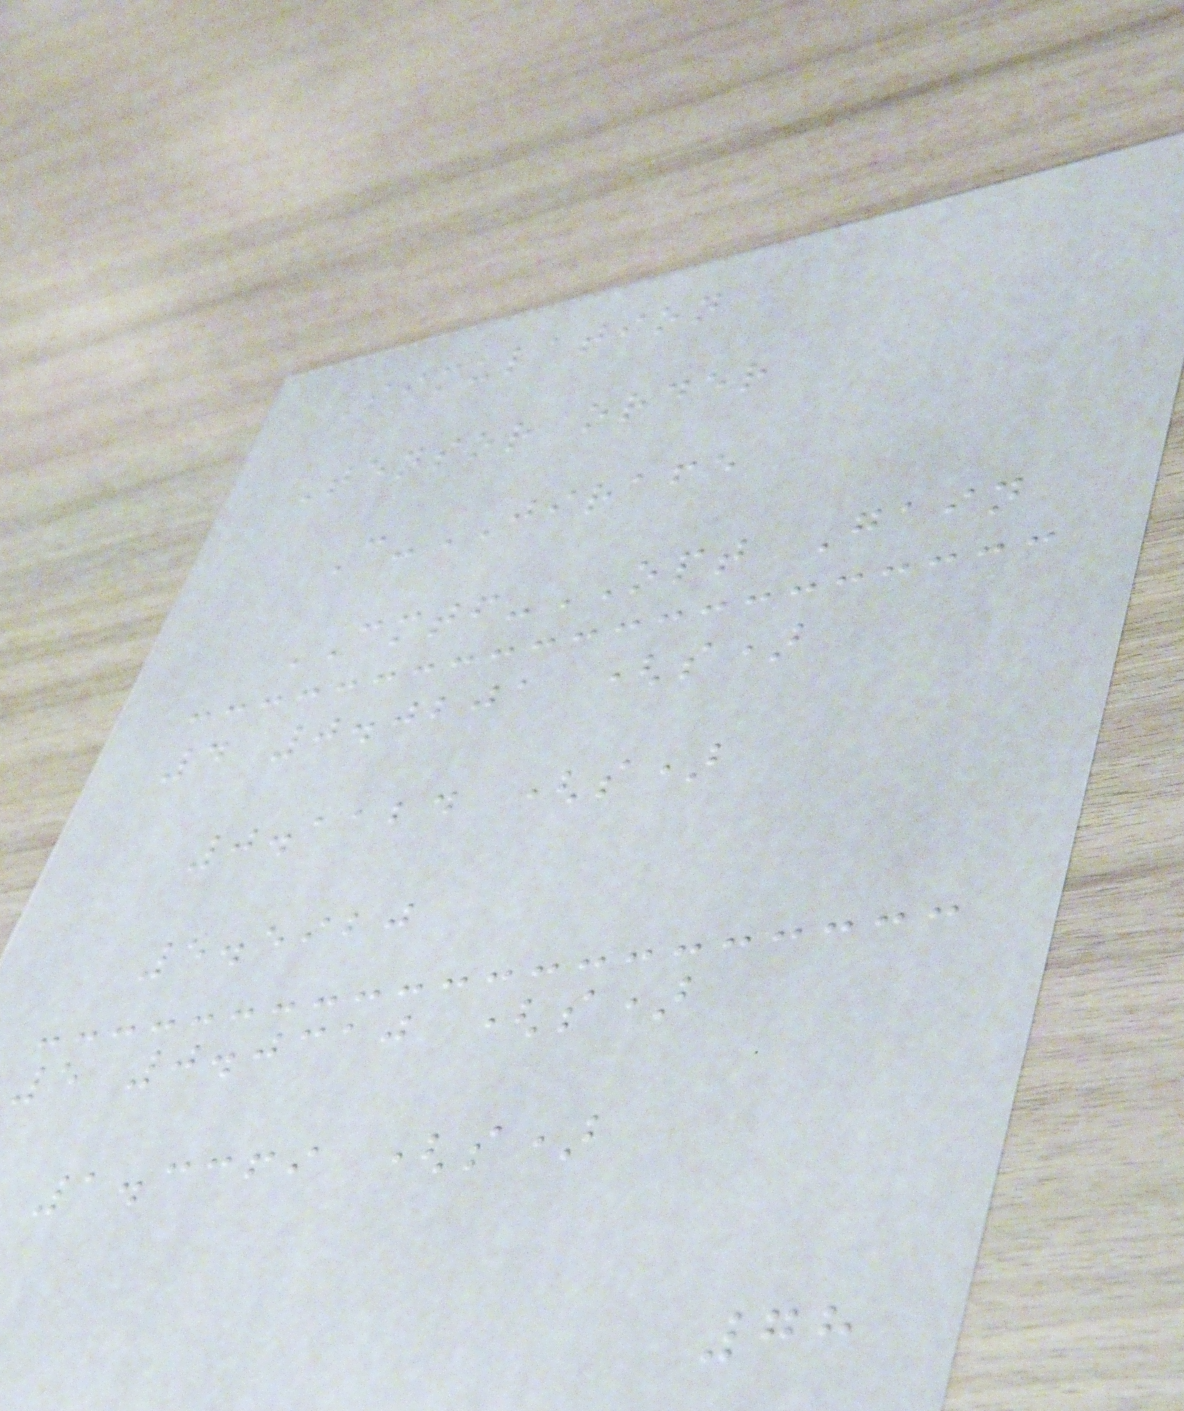Simulation
Tensor order
C-JIRAFE
CMTF-OPT Gain
4 0.0201 (s)
0.1124 (s)
5.5920
5 0.0310 (s)
1.3369 (s)
78
